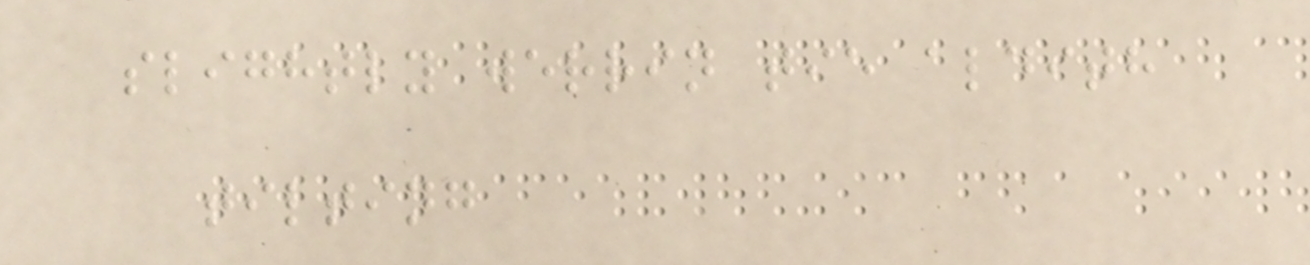slightly werrin tie aldith
tilting
